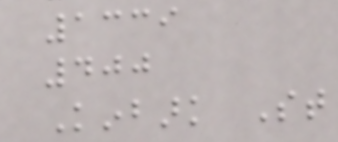1339
400
Kinbark St
